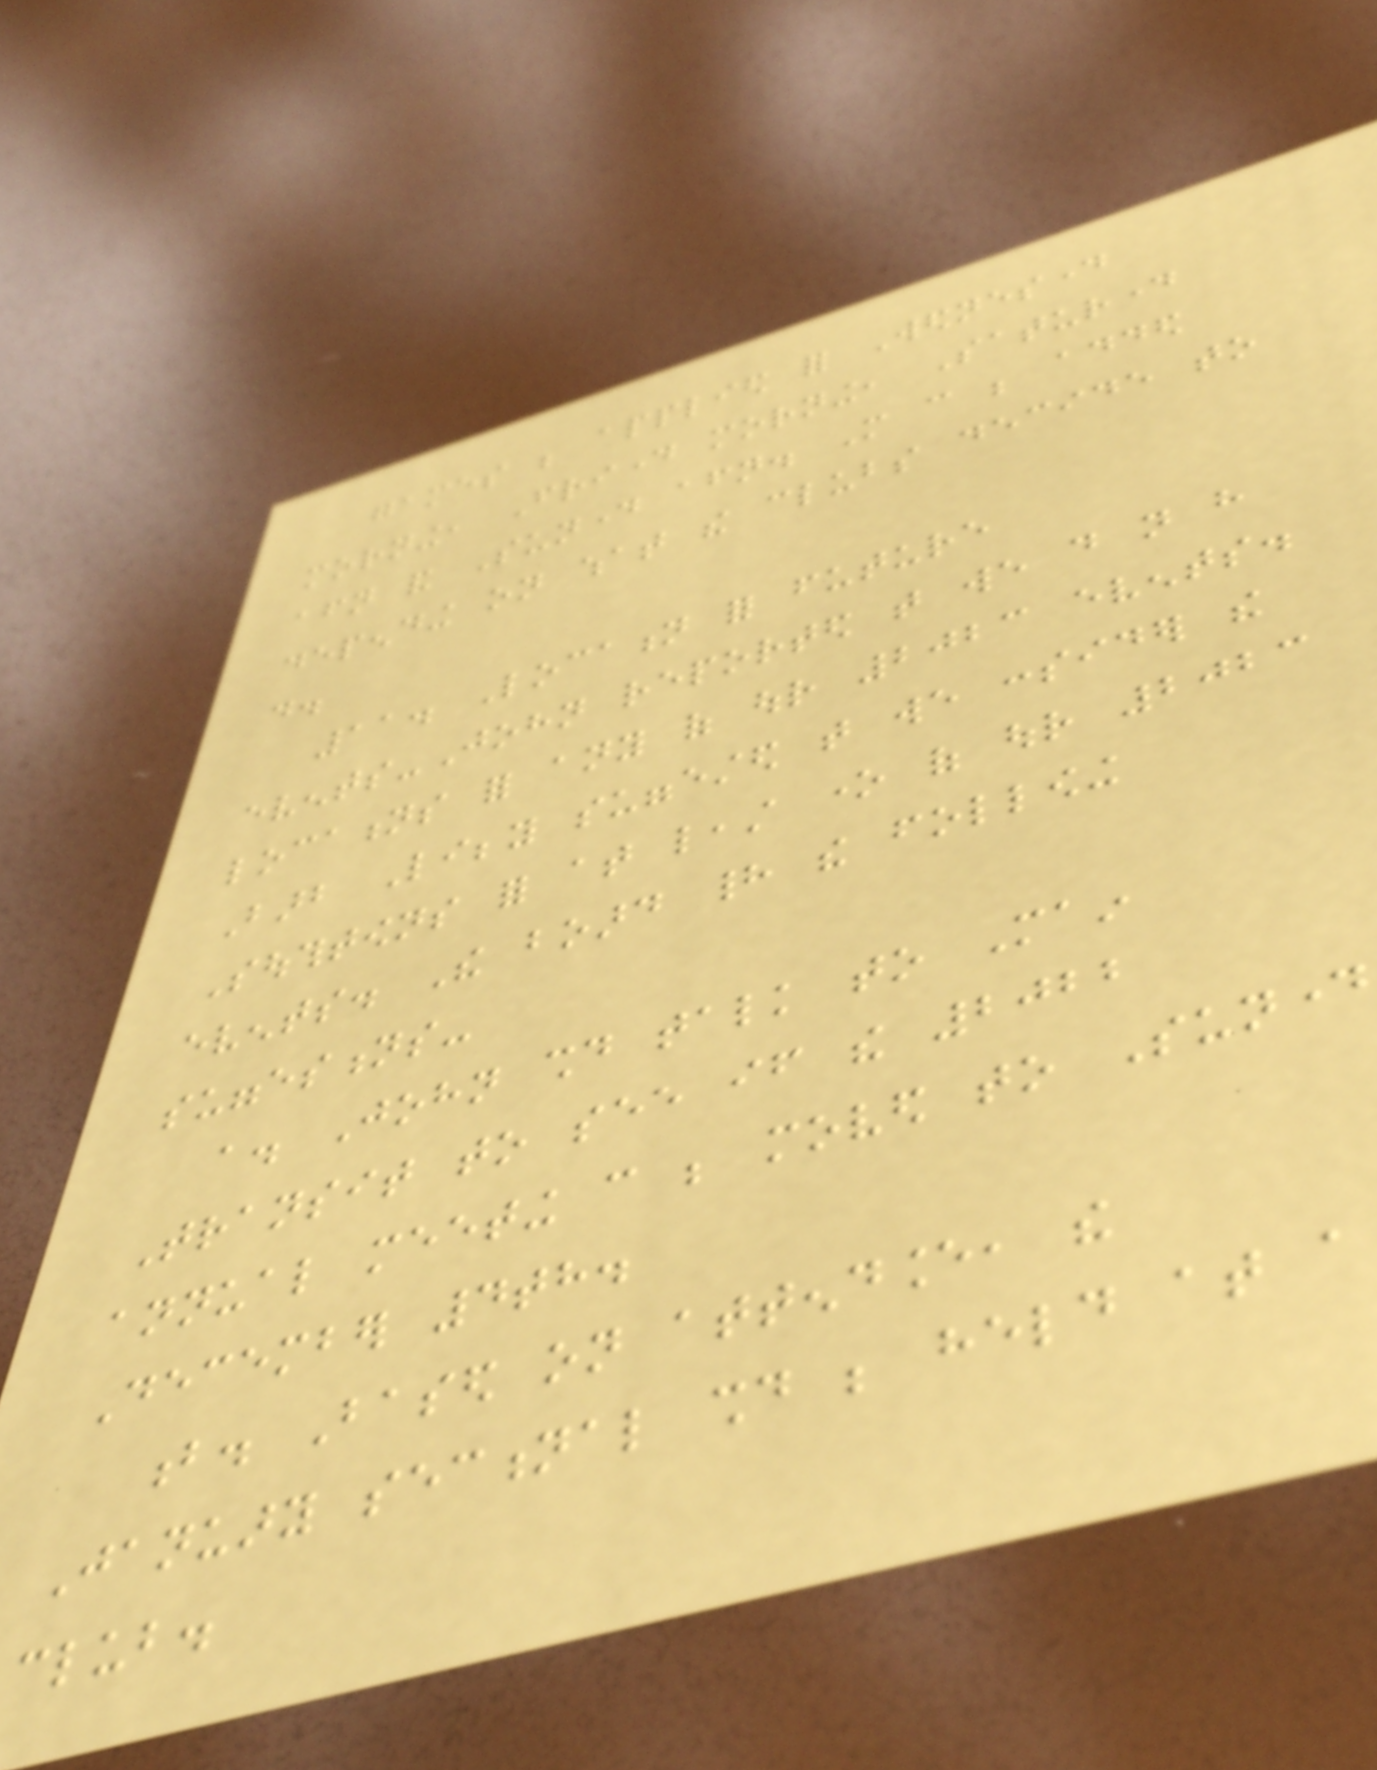games be applied for Wednesday
morning, Friday morning, Saturday
afternoon and Sunday afternoon. More can be added
depending on what the clubs decide to
do.
11. Location for future
events-John reported that we do not have
locations for any of our 2023 events.
Barb Libby suggested that we consider the
Southtowns for at least one of our 2023
events. The board had the following
suggestions-
a. John should talk to Main
Transit to see if the 2022
annual meeting can be moved to Sunday
December 4th.
b. Based on attendance, the
January sectional should be held at a
club.
